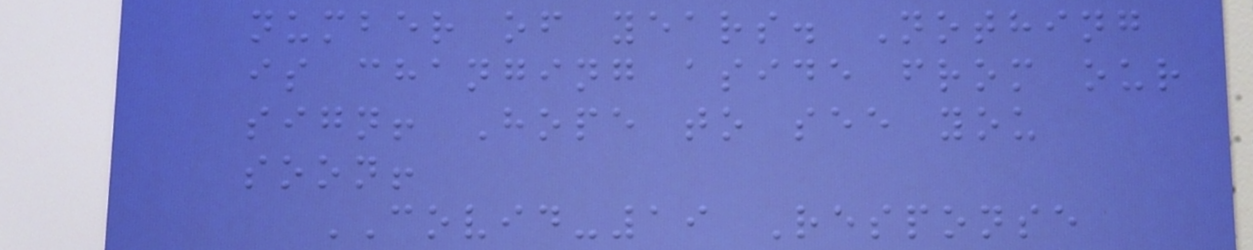number of years. Nothing
is changing aside from our
sign! Hope to see you
soon!
COVID-19 Response
